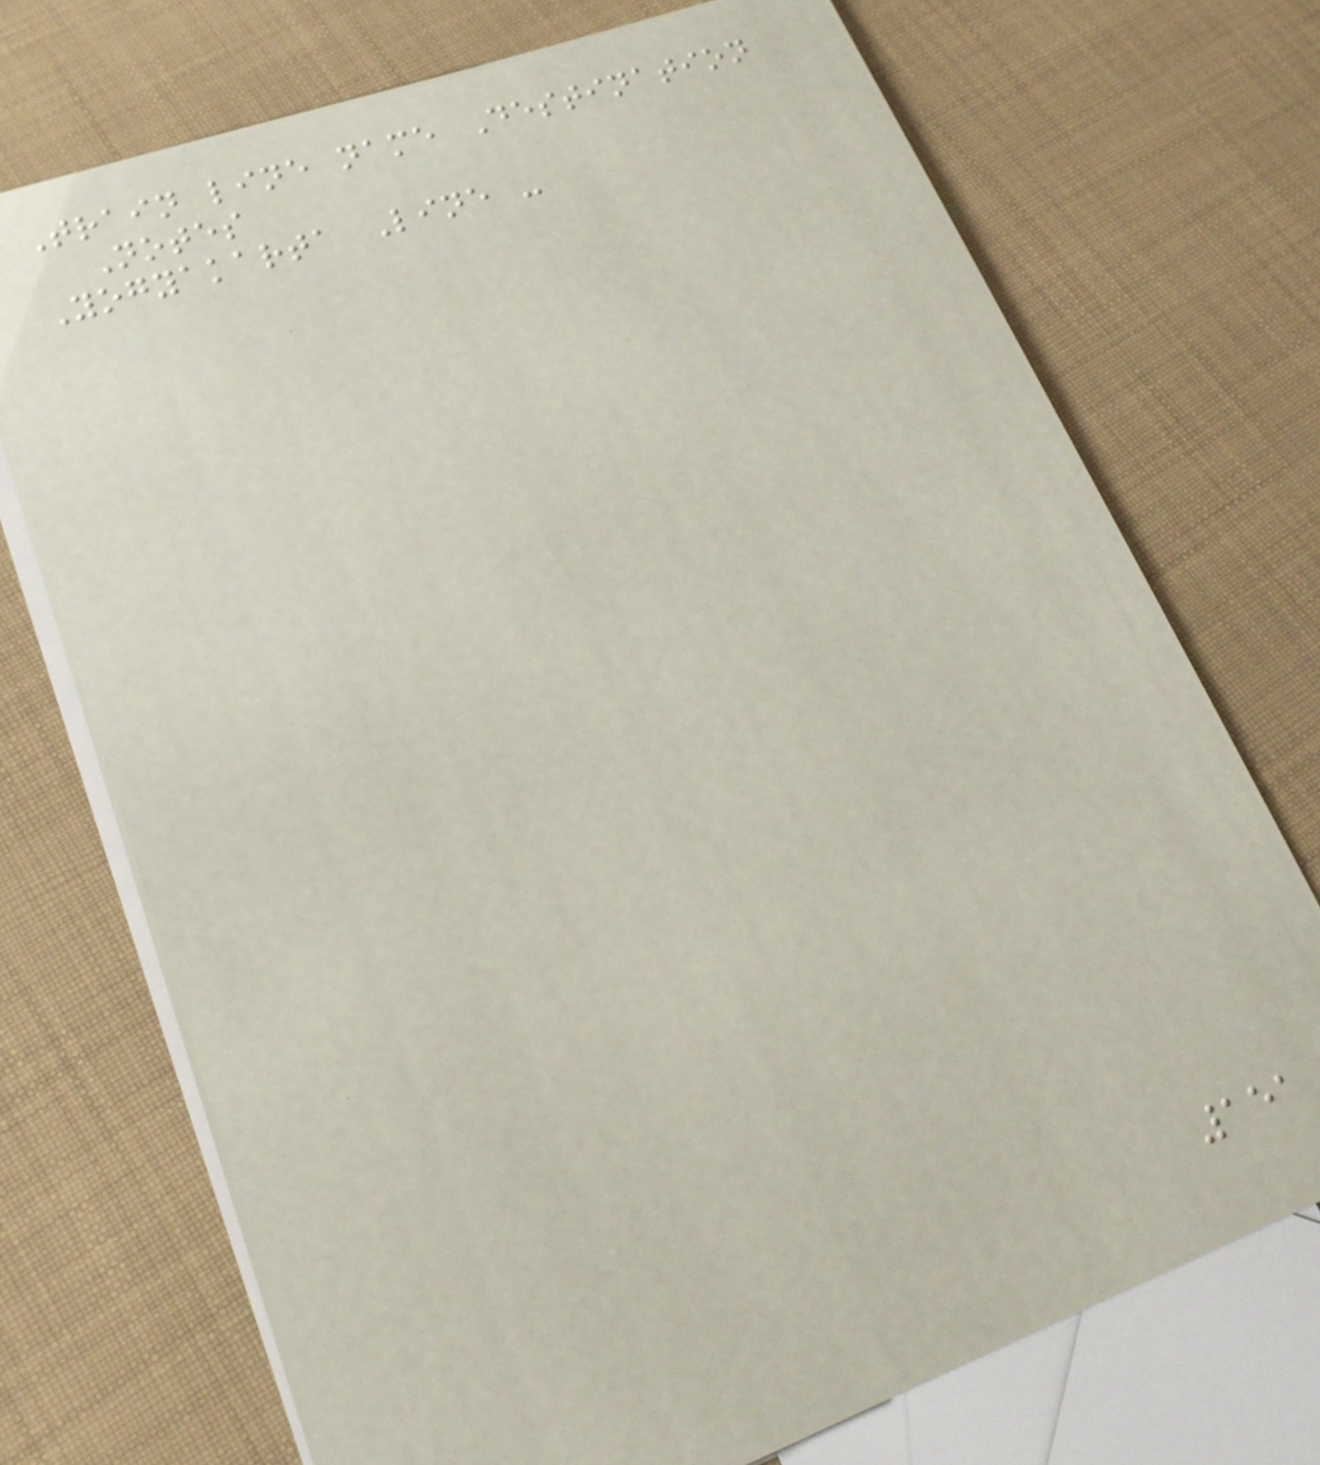Train line name Destination
Notes
Yogyakarta Line -
151
